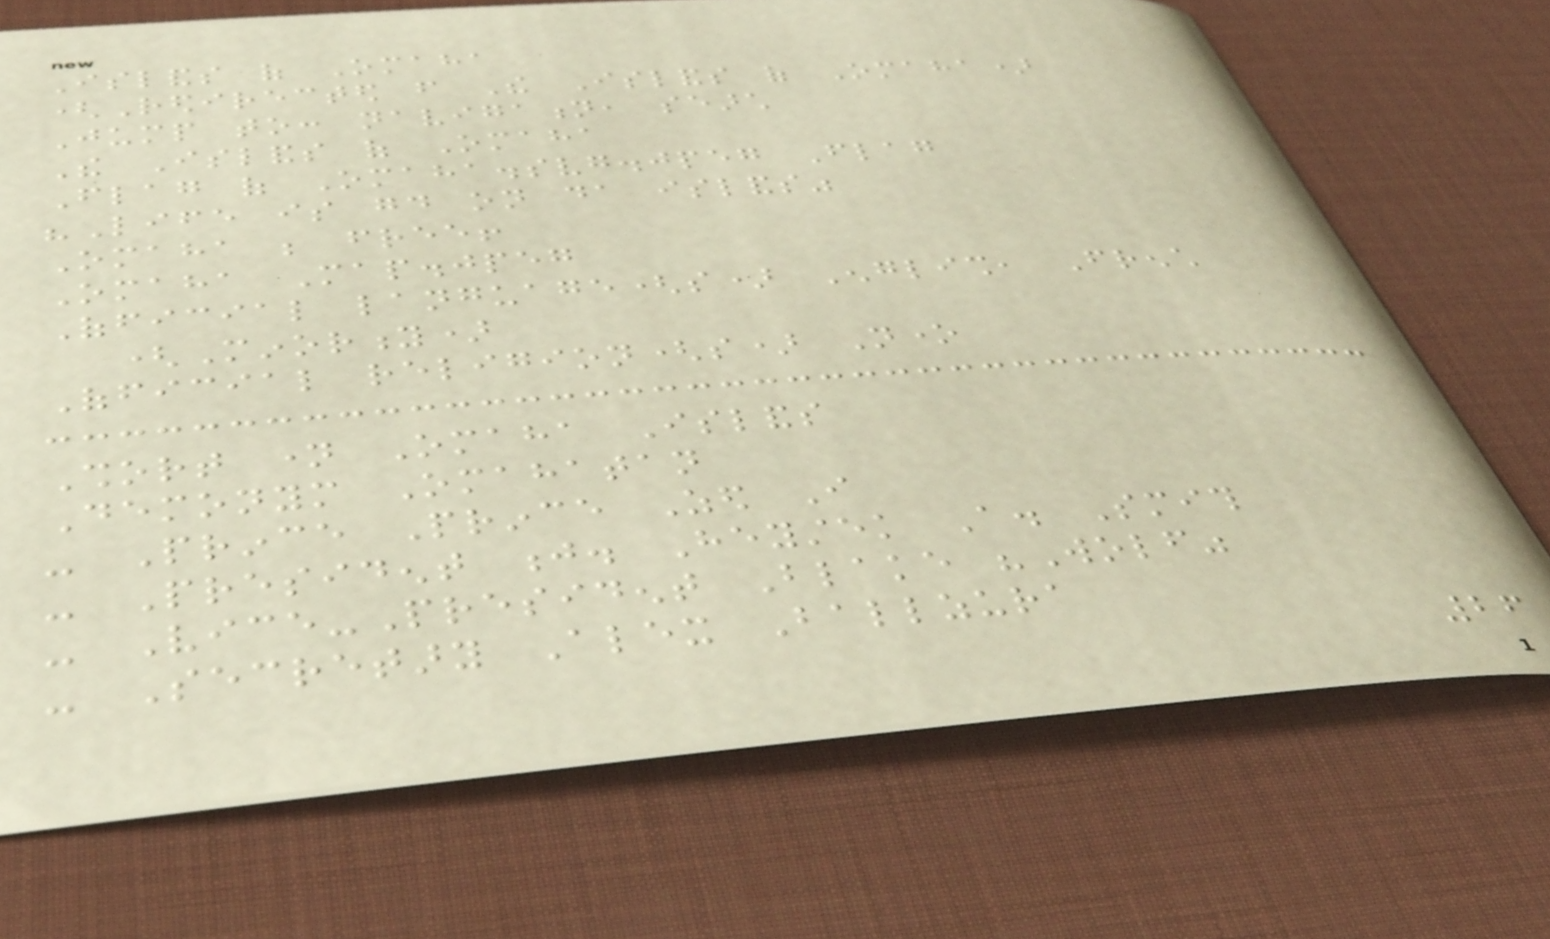Islands of Omaha
(Redirected from The Islands of Omaha)
Jump to: navigation, search
The Islands of Omaha
Flag of Omaha.svg.jpeg Flag
"Life is good on da islands"
Omaha be free!
Omaha Map.jpeg
Official language(s) English, French
(Minority)
Official religion(s) None
Short name Omaha Islands
Demonym Omahatan
- Prince Prince Zed I
- President j. Heystek A. Smith
- Vice-President Blake "Wolf"
- Secretary Alex Ballzura
26
